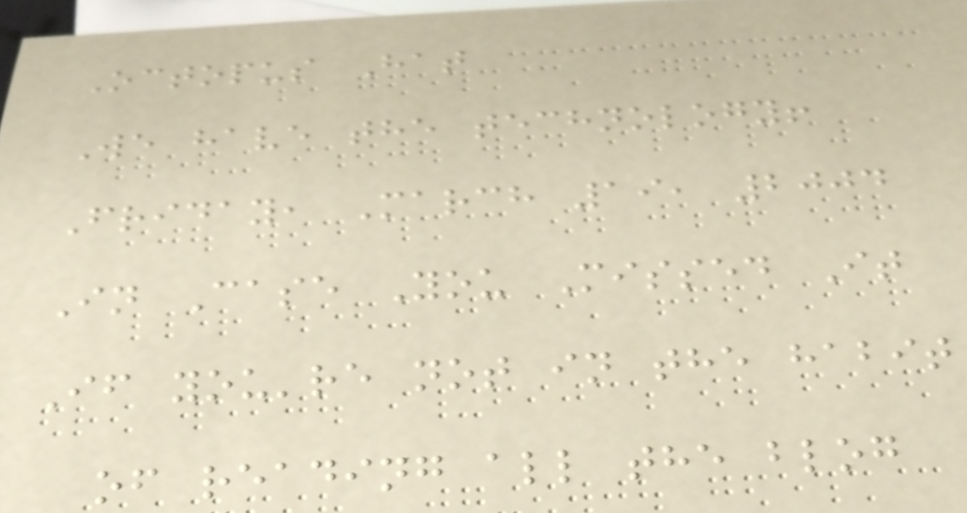Octopus Hat
We have the technology!
Friday, March 19, 2004
In Case You Missed It
If you're not in the habit
of reading all the blog
